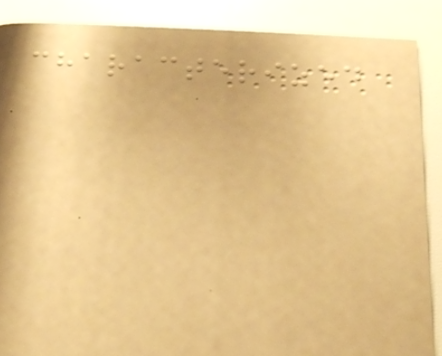characterized
